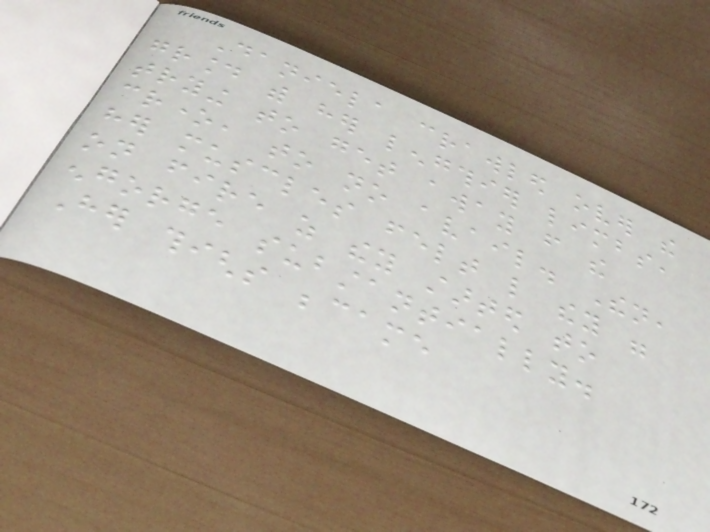Daniela crawled over the
ground with her lengthier limbs,
trying to get away from the
crone, to no avail. Then,
her muscles felt like they were
on fire as they started to
engorge substantially.
Her thighs became
